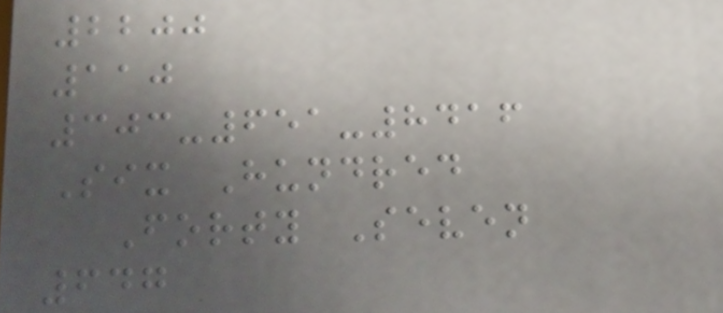2200
110
303-651-8416
Six Hundred
Forty Seven
647
